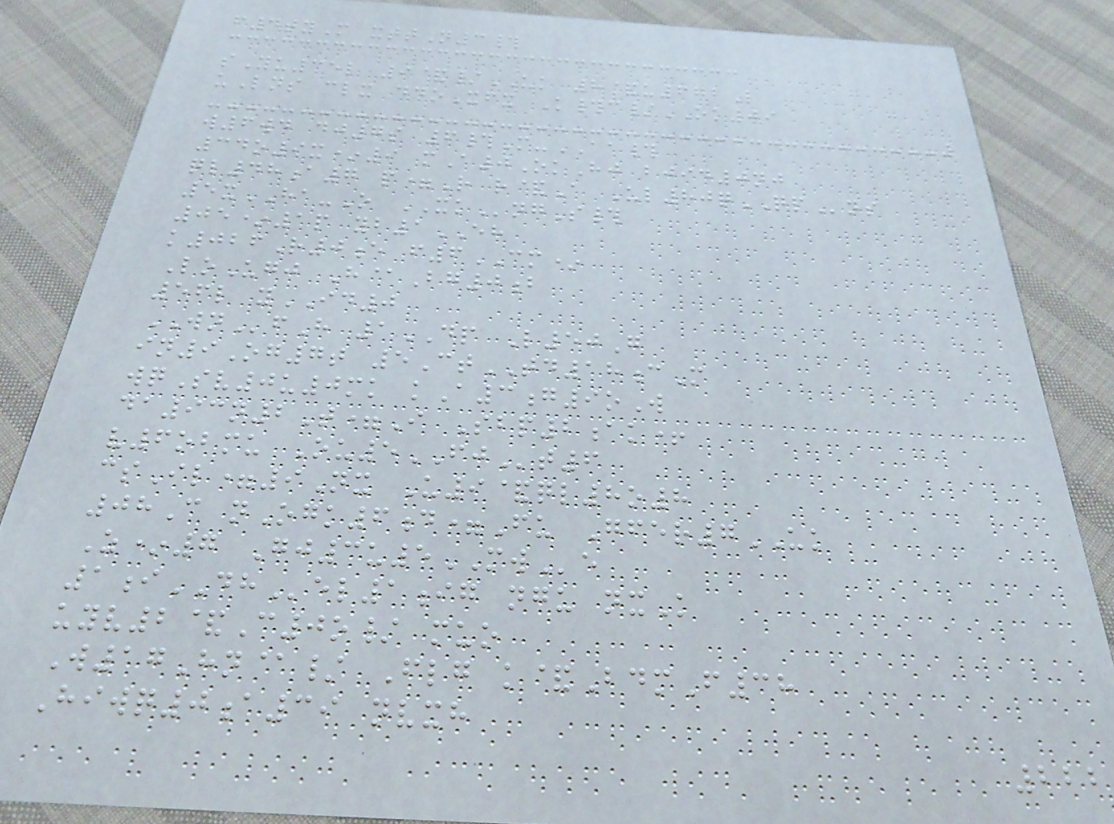f4tyM xttN3#
sYu35l 9&/UK 8&u672L
uLns clx ddoXfx K#c/OK09
w6wd dj7s 6#M-AA#
34o9x*9 mA0OkHj bjid0nj
ql48a7 p=R r&A Ul80qQPns
5xHA-O XKngS#
05*1p yb1EH
k026R0e f6CM*
LoUgj H@Bg0b
56l yID0
WNfH 1DP L50G
in9Og7t 5CtTD18cM
wqSv0u0mk kA3g9oW
da93n2T=I Sbp2ak+
v6obmu Ou5FJt6
csIl=9Nx U9&ql8o8
08C nOgk6d=Fu Gfer7UK
Z*7 Gj3u5MWe
1iDHel1ig ngu nxK
uyv2&C0o/ muo
W17Hn@/ Flg k&BdmF38
Hiwq0a39 nvxh
222
